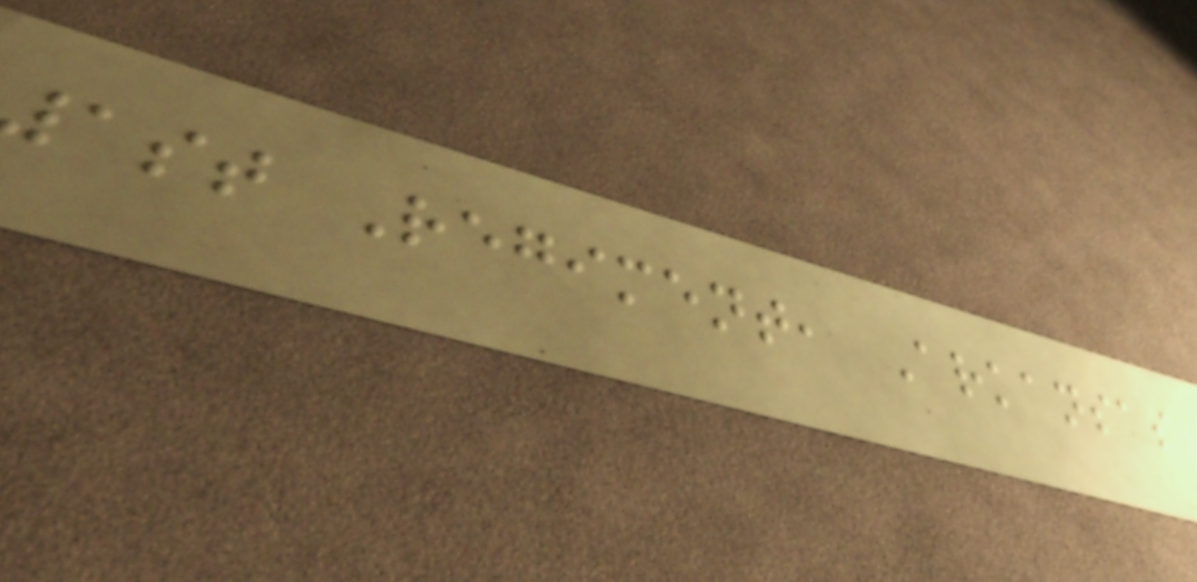1st Regiment, Arkansas
